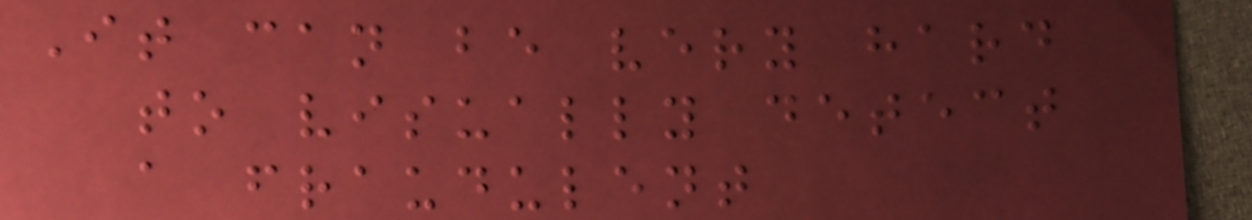It can be very hard
to visually detect
a fraudulent
